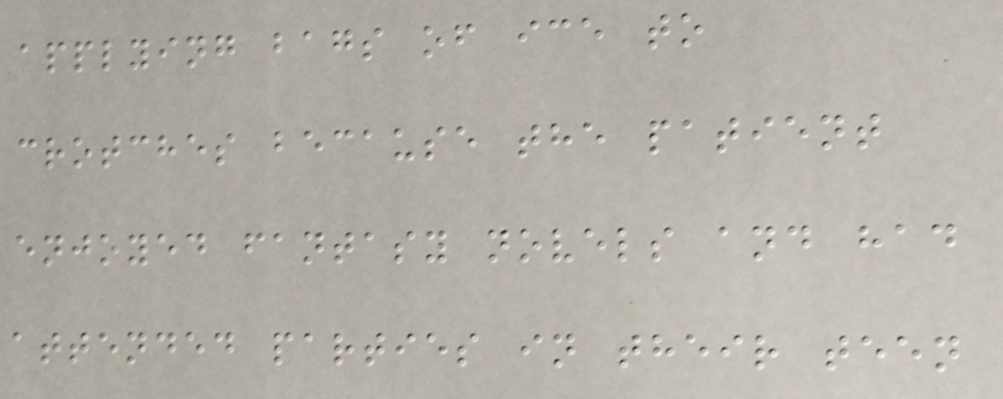applying bags of ice to
crotches because the patient
enjoyed fantasy novels and had
attended parties in their teen
